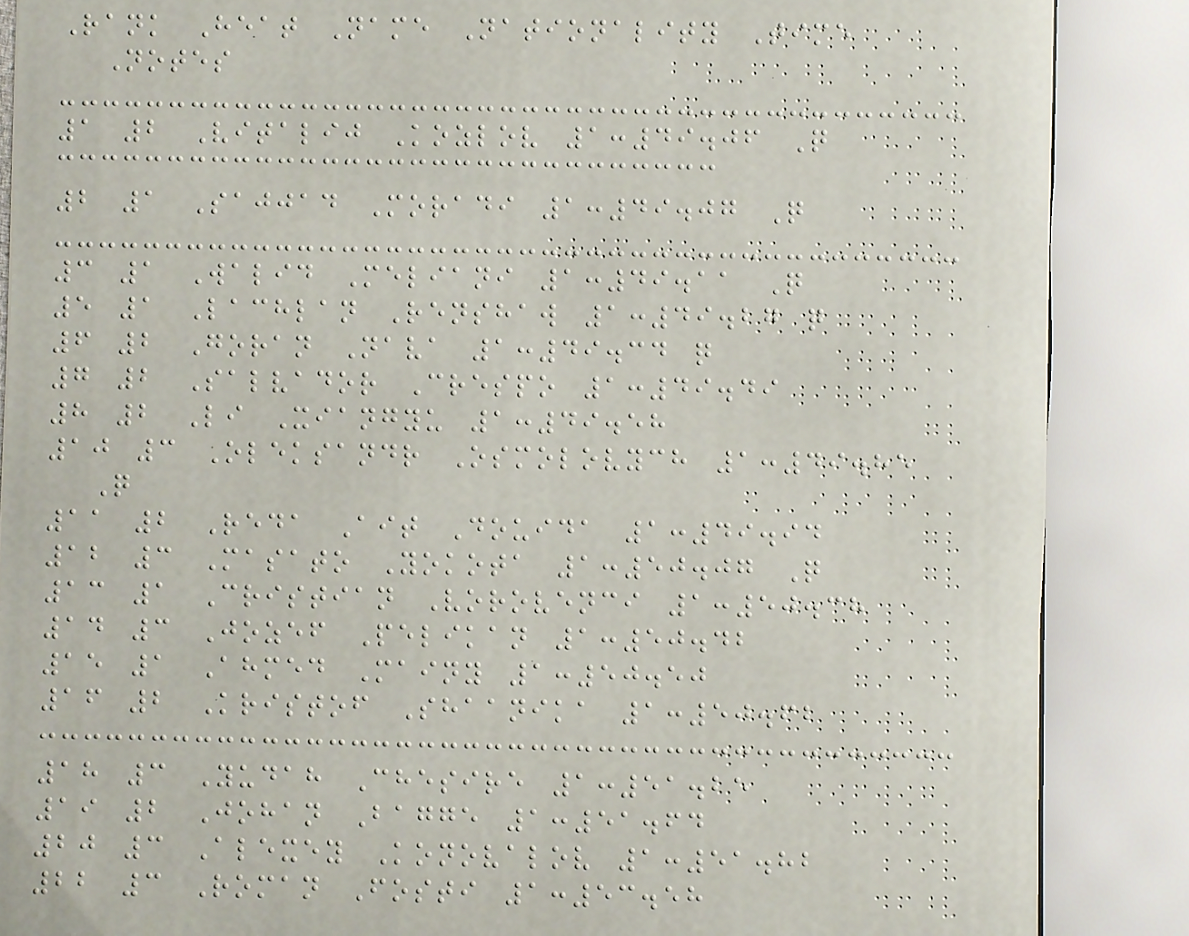Rank Heat Name Nationality Time
Notes
1 2 Vitalij Kozlov 1:49.06 Q
2 1 Sajjad Moradi 1:49.07 Q
3 1 Walid Meliani 1:49.11 Q
5 1 Lachlan Renshaw 1:49.27 q
6 2 Goran Nava 1:49.34 q
7 2 Salvador Crespo 1:49.49
8 2 Li Xiangyu 1:49.58
10 3 Oleksandr Osmolovych 1:49.85
Q
11 2 Reda Ait Douida 1:49.94
12 3 Masato Yokota 1:50.07 Q
13 1 Cristian Vorovenci 1:50.38
14 3 Jozef Pelikan 1:50.42
15 1 Ahmed Mainy 1:50.50
16 2 Kristof Shaanika 1:50.62
18 3 Yudah Chesire 1:51.25
19 2 Johan Bagge 1:51.64
20 3 Alexey Konovalov 1:51.82
22 3 Roman Fosti 1:53.58
